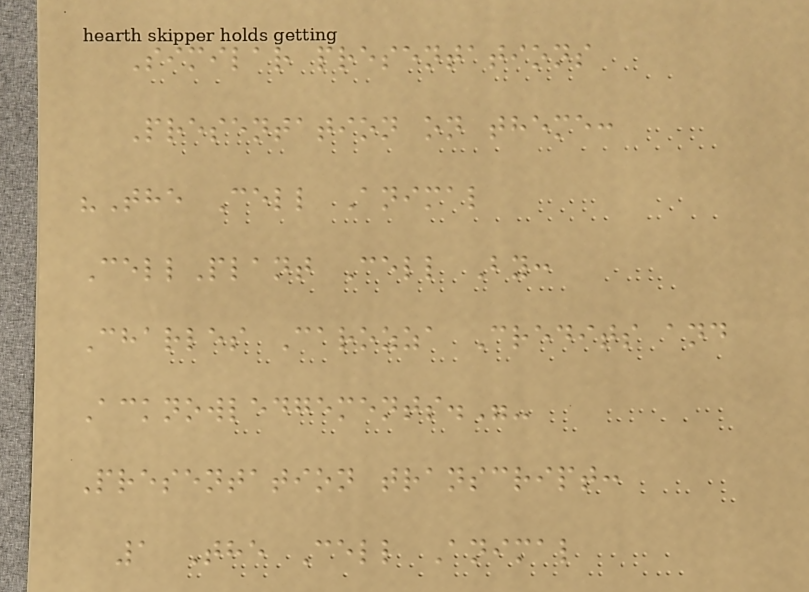Similar presentations
Presentation on theme:
"The Cell Animal
CellPlant Cell By:
Charles Carozza Credits and
Acknowledgements."-
Presentation transcript:
1 The Cell Animal
